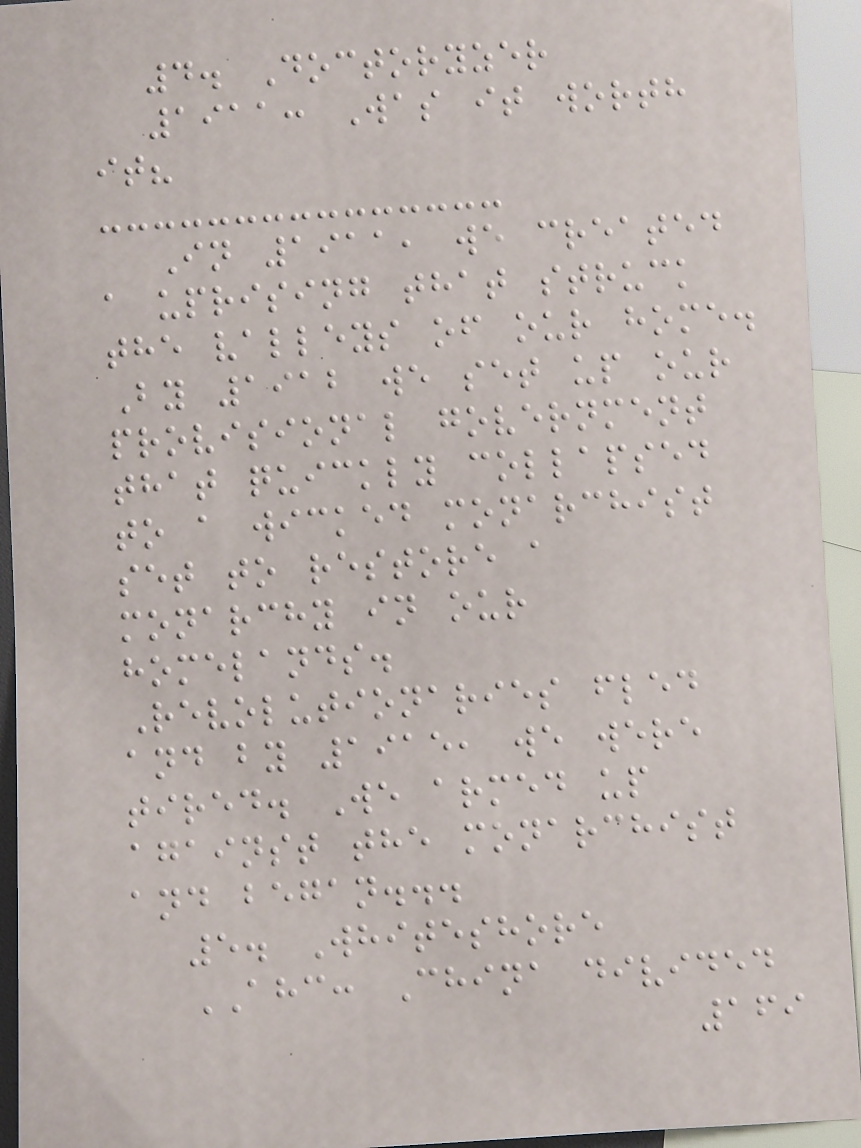4. Doctoryzer
1911: Was it worth
it?
In 1911, we created
a uprising that struck
the valleys of our home.
By 1912 we set up our
provisional government
that quickly collapsed
to a wicked monarchist
set to restore a
monarchy in our
homelands.
Revolutionaries fled
and by 1915, we were
tired. We armed up
against the monarchist
and began...
5. Whiteshore
AHC: China divided
169
